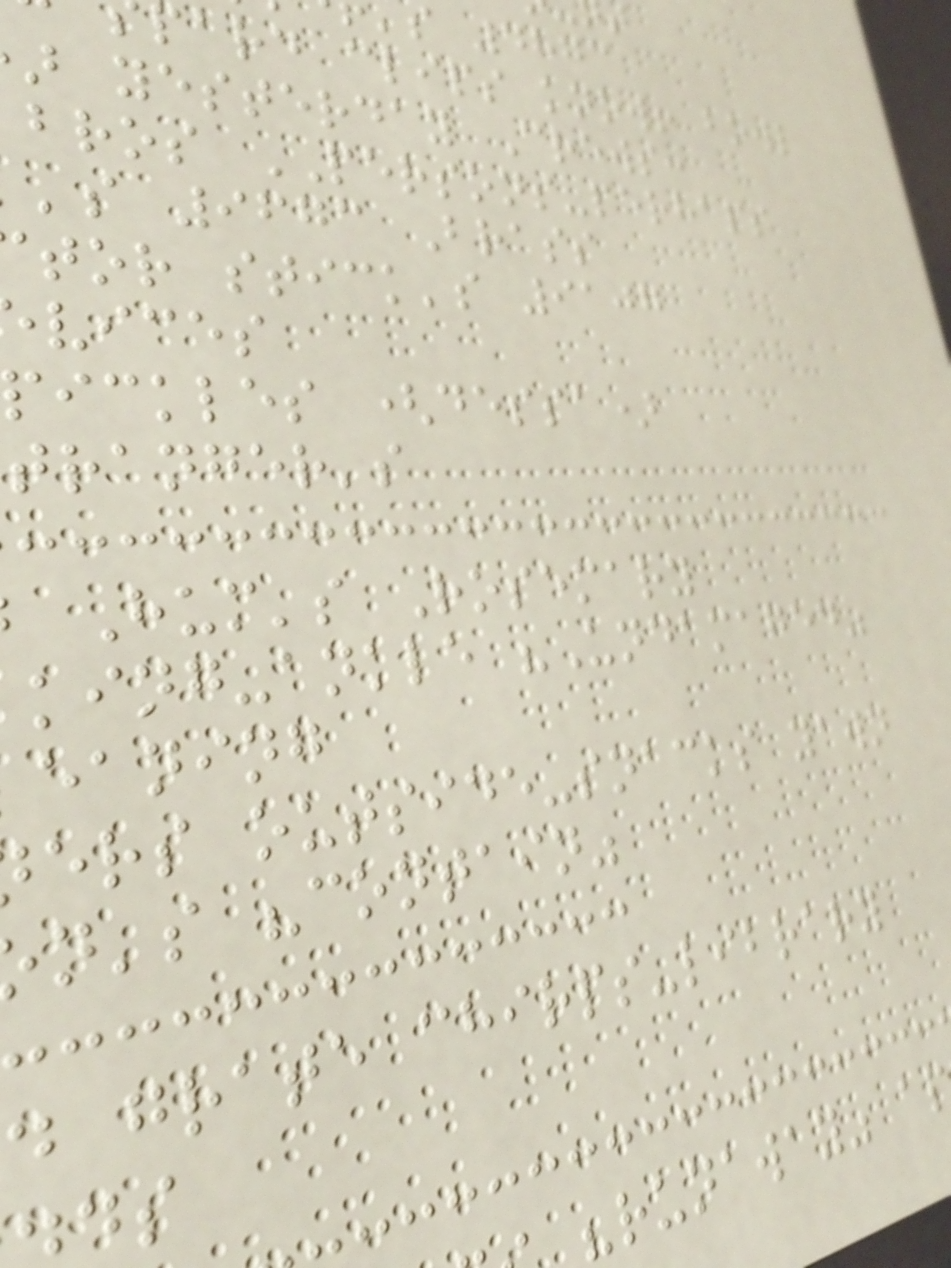s 4873
pard clips know! bowl
yesterday Crews:
bros PERSONS-perhaps
's 9673 Brass
tor stick's 9107
vices
pickles (dessa)
tranger's
Hum's Rosemary
king-ankle "Undamaged"
eaning
ers outside-snacks yawn
n's "contain"
d grate chirps-library
"runaway" a
